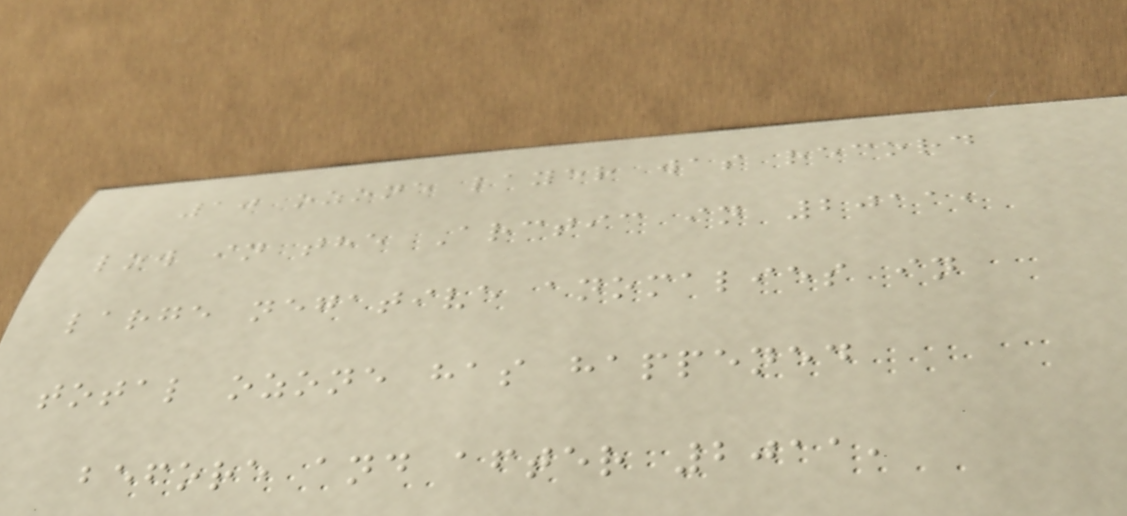10 ozone layer was record
low in the Arctic in 2011,
large negative anomalies in
total ozone has happened
before and after 2011,
